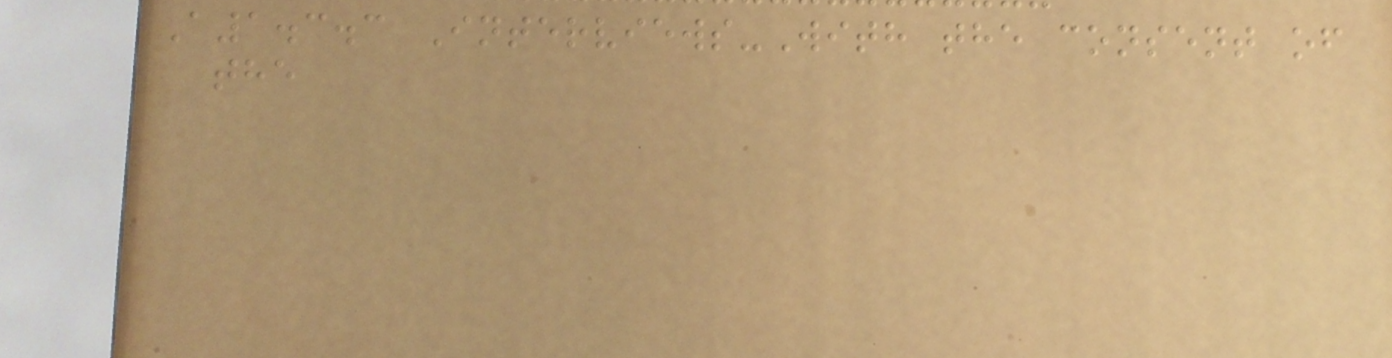A1.3.3 Interviews-With the consent of
the
